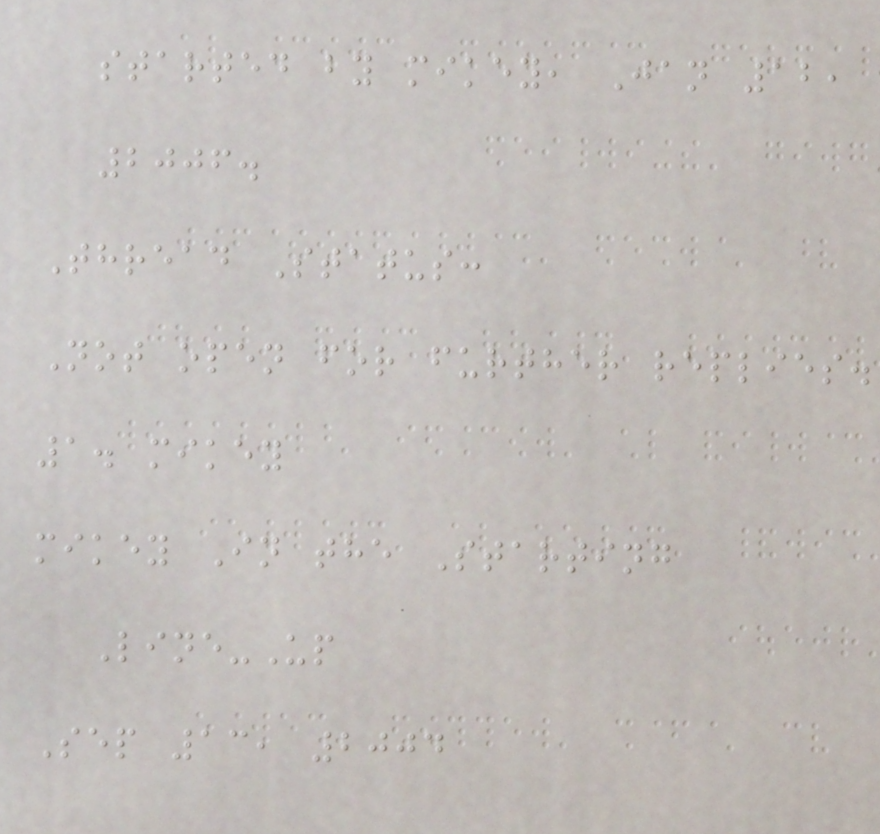started by mikey, Jan 12,
2006.
Thread Status:
Not open for further replies.
1. mikey
mikey In the Starting
Line-Up
Sep 13, 2004
